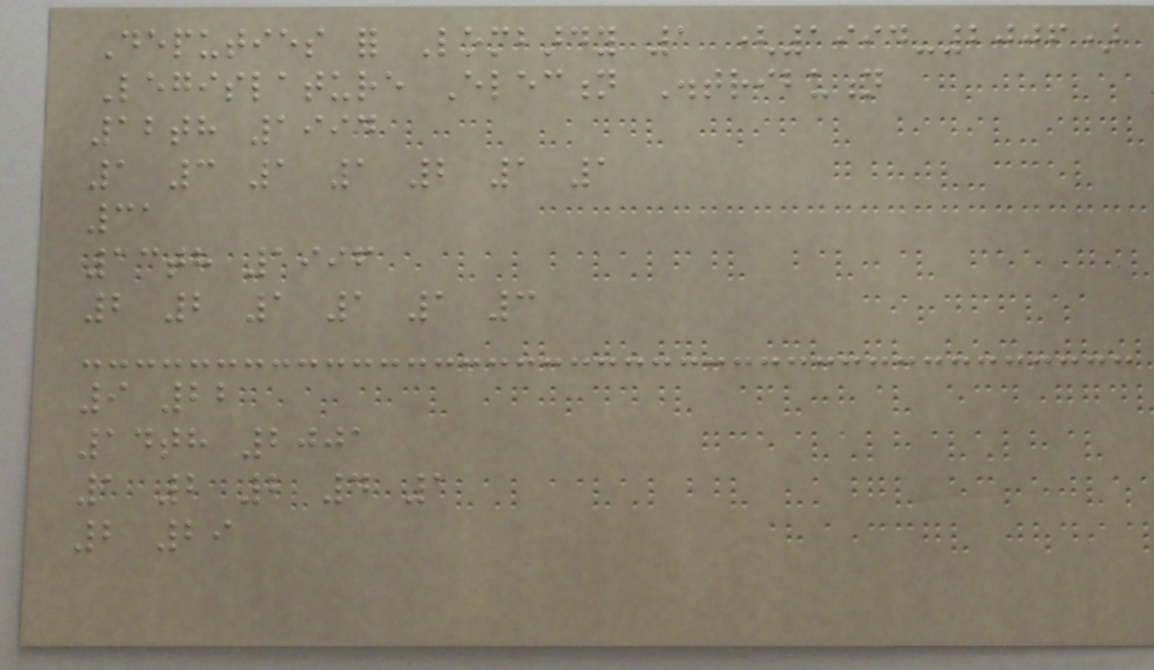Deputies for Lombardy 1 (1994-2006)
Legislature Election Distribution
12th 1994
1 3 1 1 2 1 1
31
13th 1996
2 2 1 1 1 3
9 22
14th 2001
1 2 2 4 1
2 29
